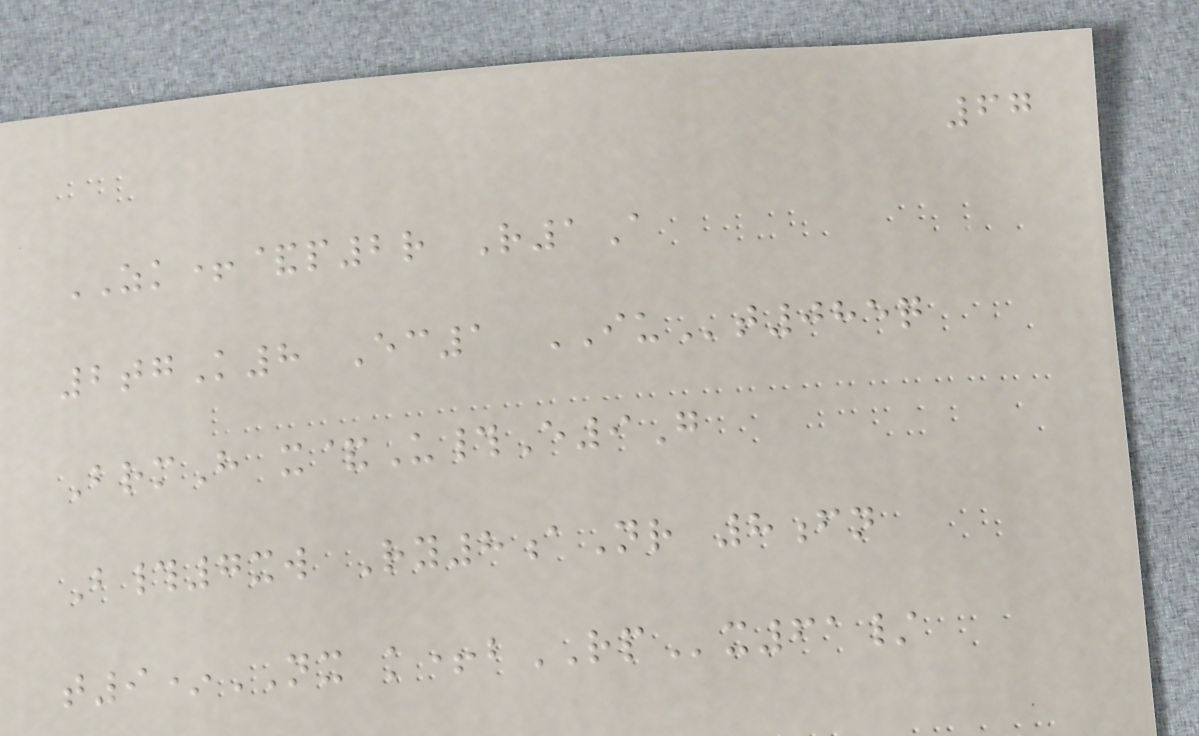67
ZK+&p2r R1A
2tgK8 Ec1 IUt085q
BrmH x&U#E9G
B#7xw Ry8aNr 8fn
t9*NX k+bRPx61/
